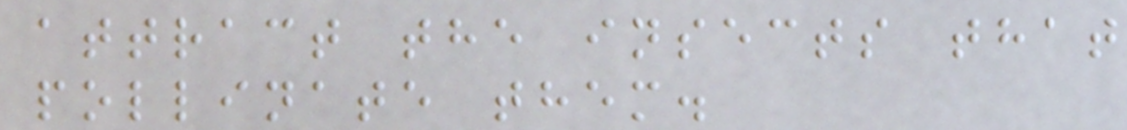attract the insects that
pollinate them.
